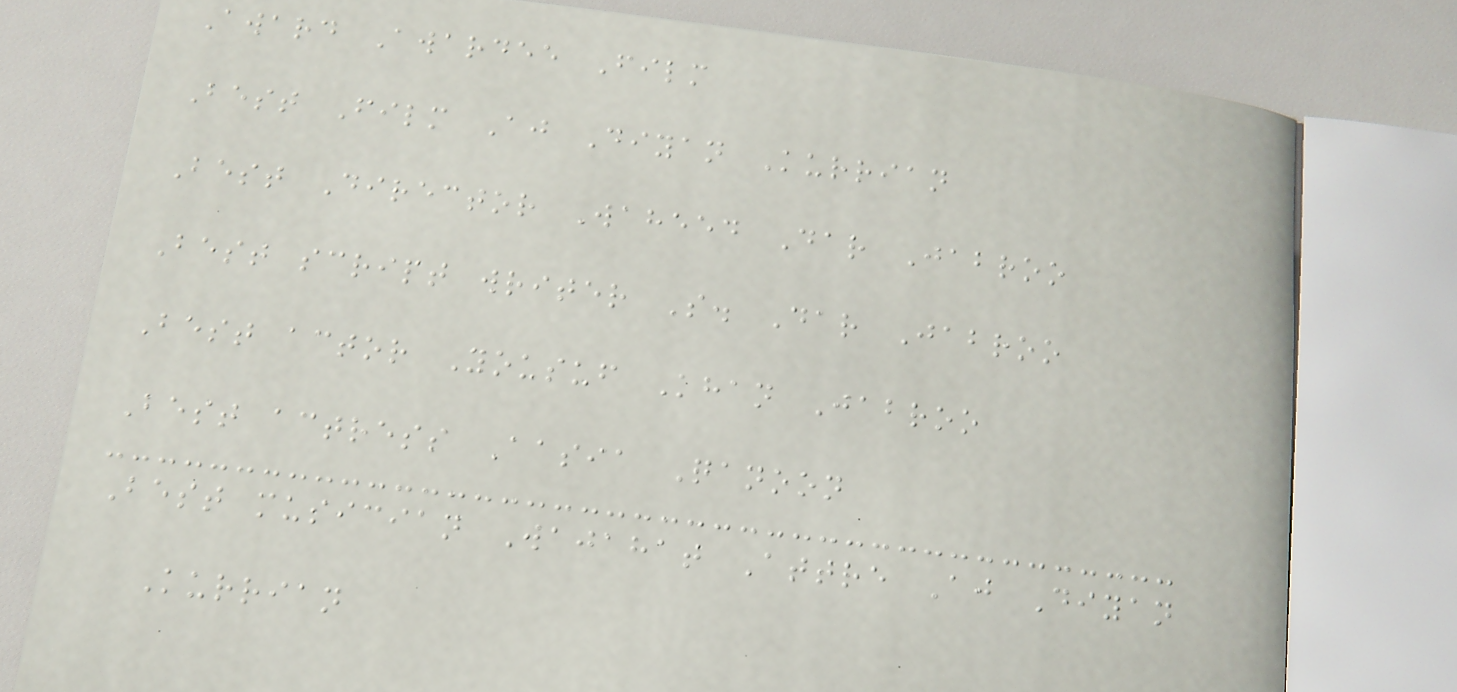Award Awardee Film
Best Film Aj Diyan Kurrian
Best Director Waheed Dar Jabroo
Best script writer S. Dar Jabroo
Best actor Yousuf Khan Jabroo
Best actress Aasia Qanoon
Best musician Wajahat Attre Aj Diyan
Kurrian
